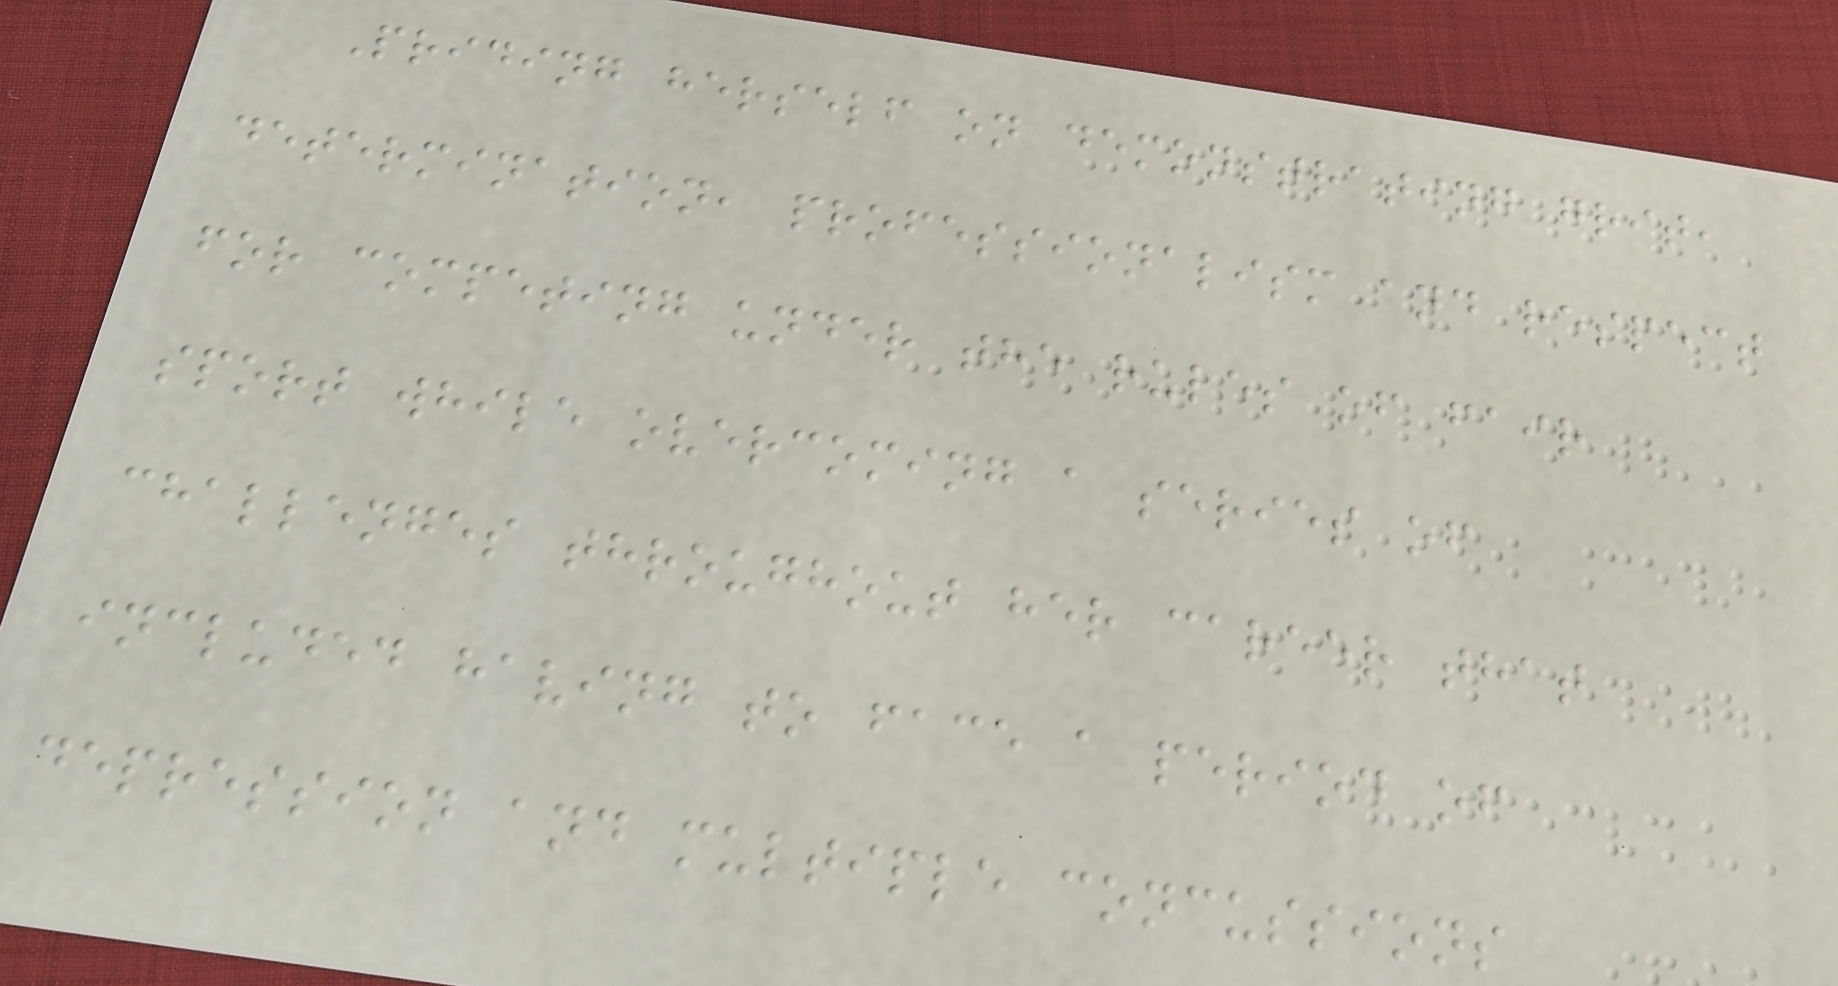Priding herself on demonstrating grit,
determination, professionalism and respect
for competing under the rules of fair
sport while overcoming a series of
challenges throughout her career that
included having to face a period of
depression and multiple concussions
